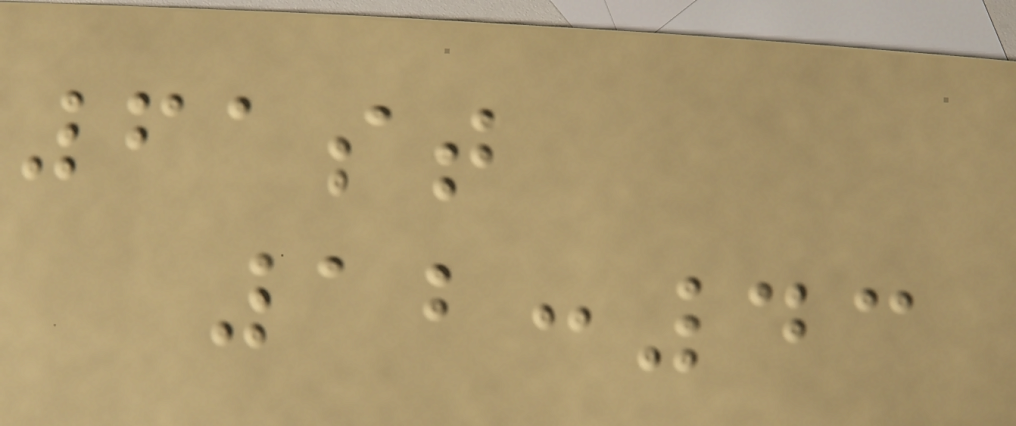61st
12:43
